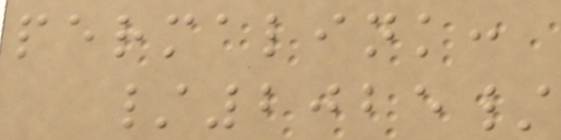permalink:
/2025/
